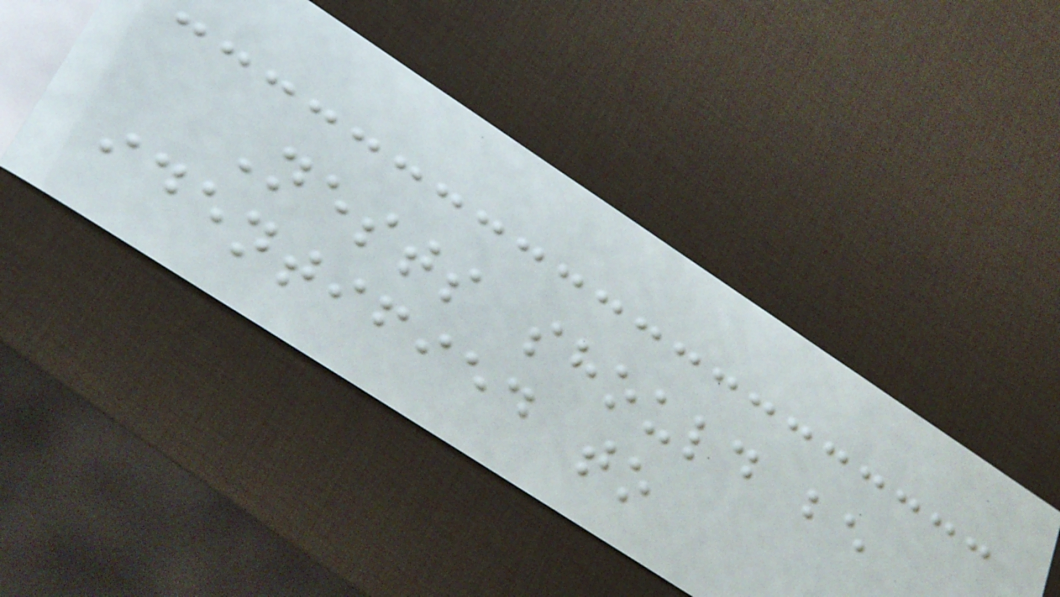Nests should be
identified to
